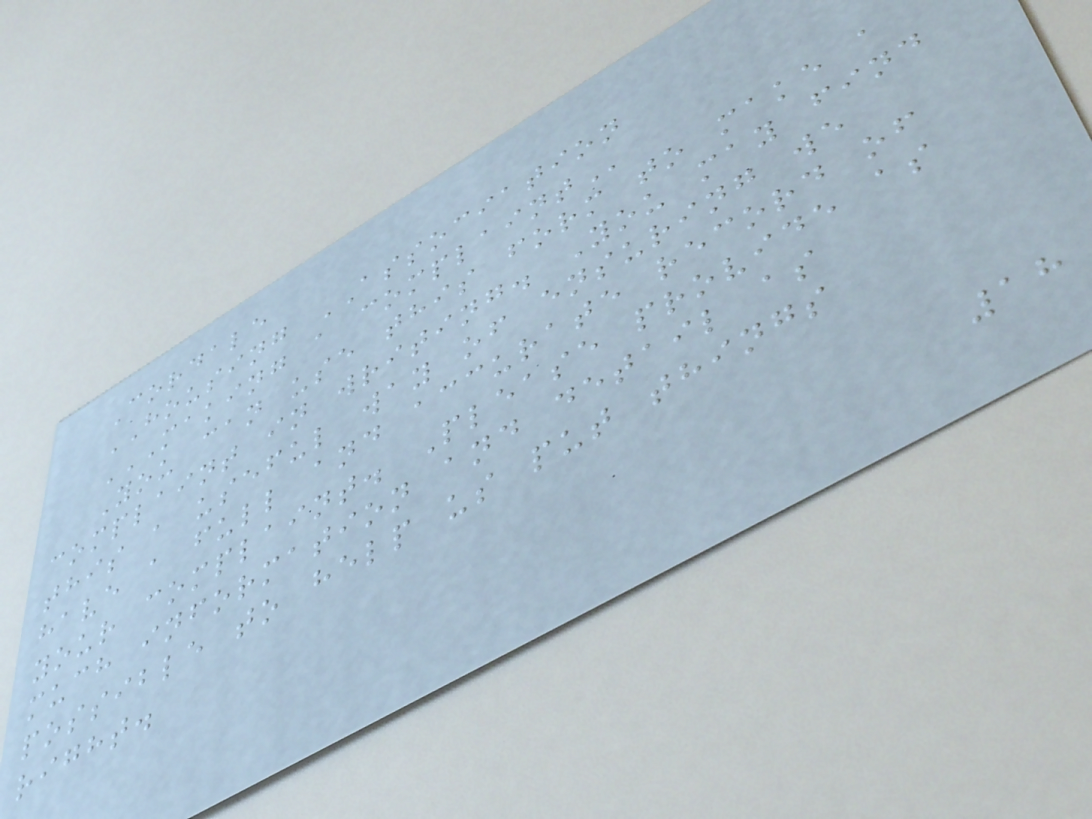Cordale
HOUSING ASSOCIATION
MAKING A COMPLAINT
You can use this form to make a
complaint in writing. You may find
this a useful way of ensuring we
have a full and accurate record of
your complaint. Please provide as
much information and detail as
possible to help us put things
right.
18
